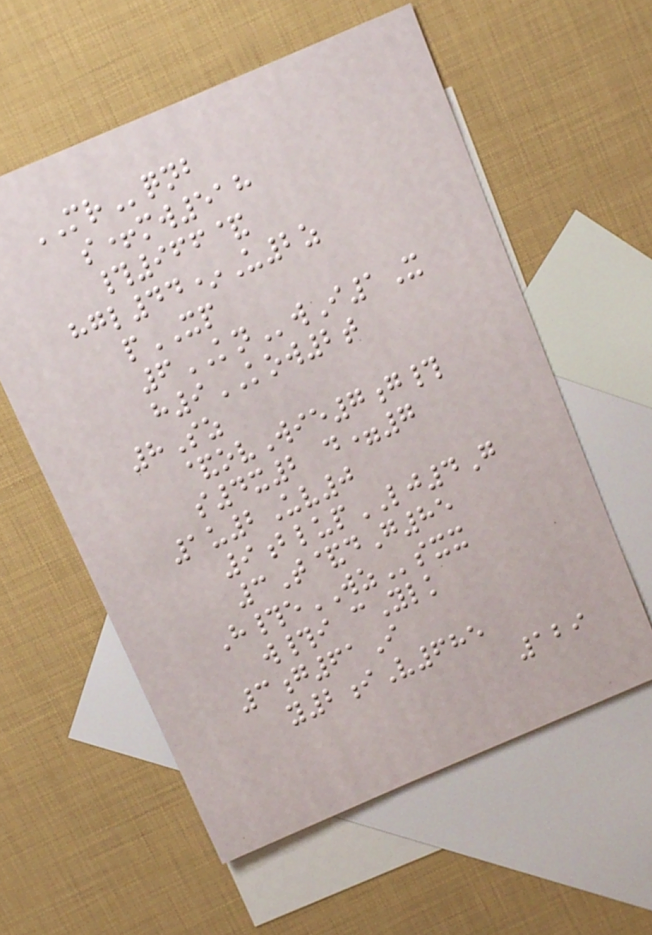MRqnb
s+mw518
#966&
hgl44*U2z
pXP
6KNwI1X
h9KOW2t
8Sz
&ovWie7g#
s4x2 d=7
1u2Uv0
9blupLJ4G
3T&dG85
H#eWZsxx
w#i cYlk
3g61I
y2iV685
129
